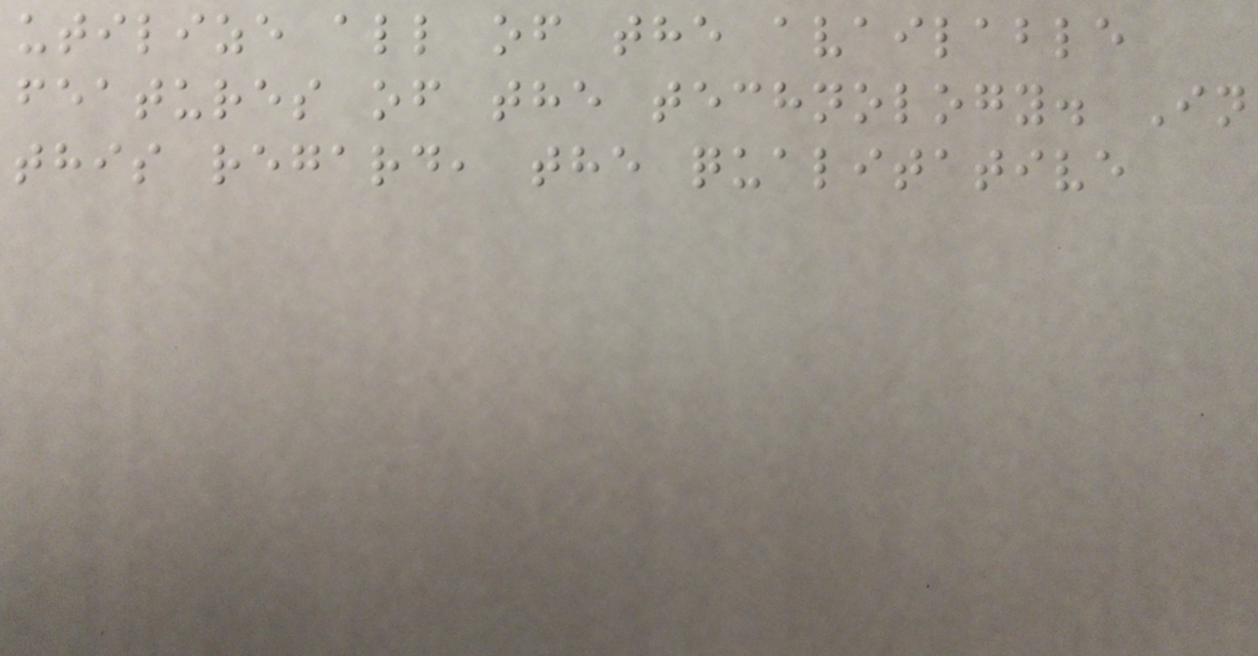utilize all of the available
features of the technology. In
this regard, the qualitative
